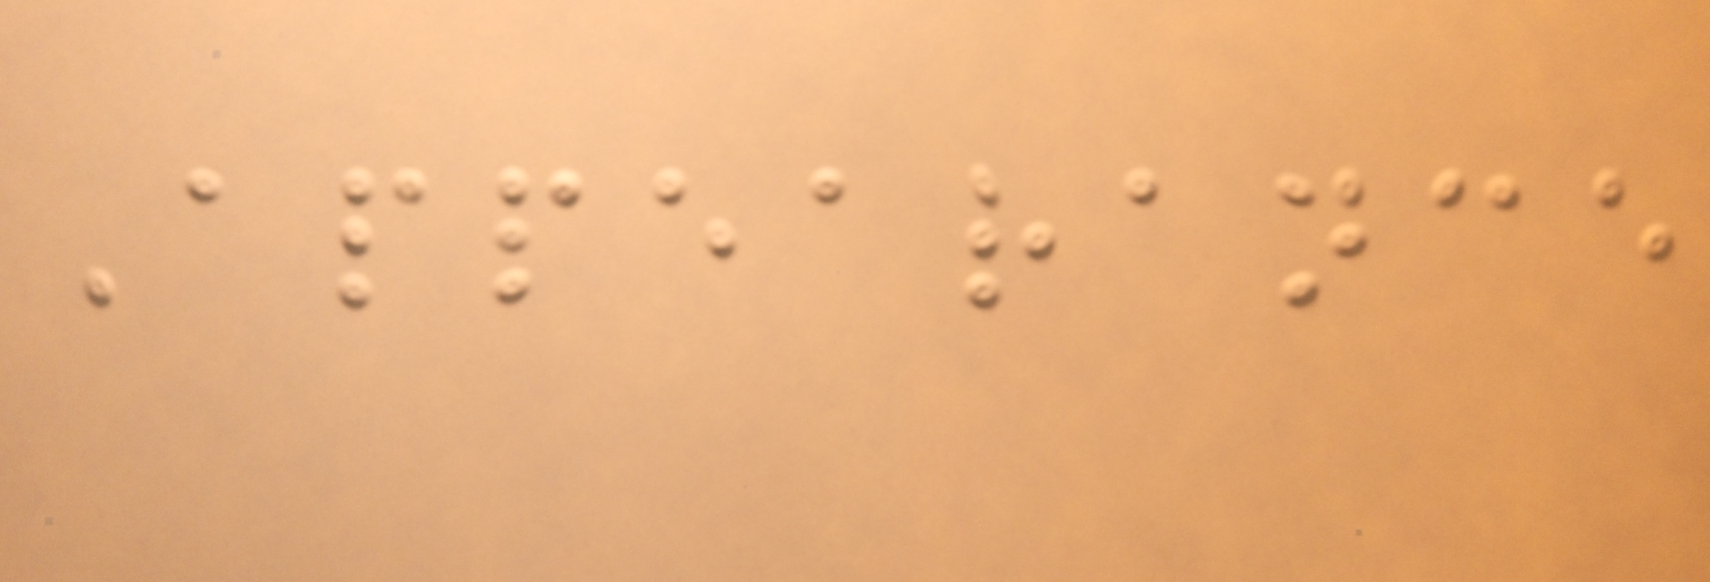Appearance
